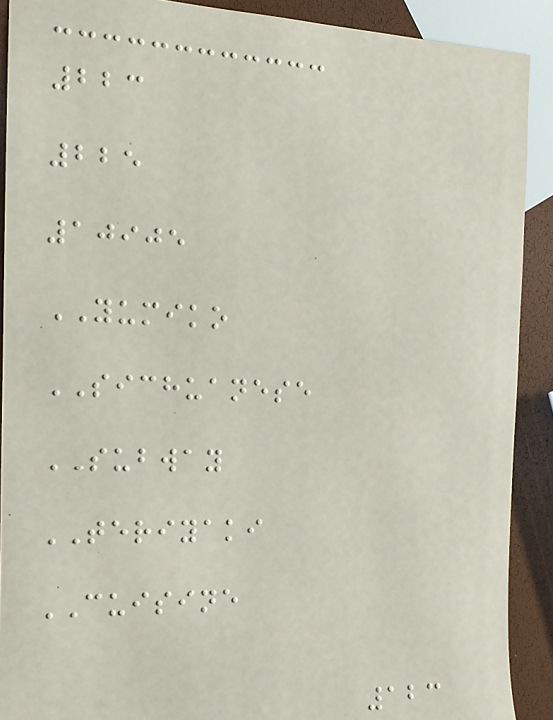223
225
10905
YUMIKO
SICHUANESE
SUBWAY
TERIYAKI
CUISINE
123
